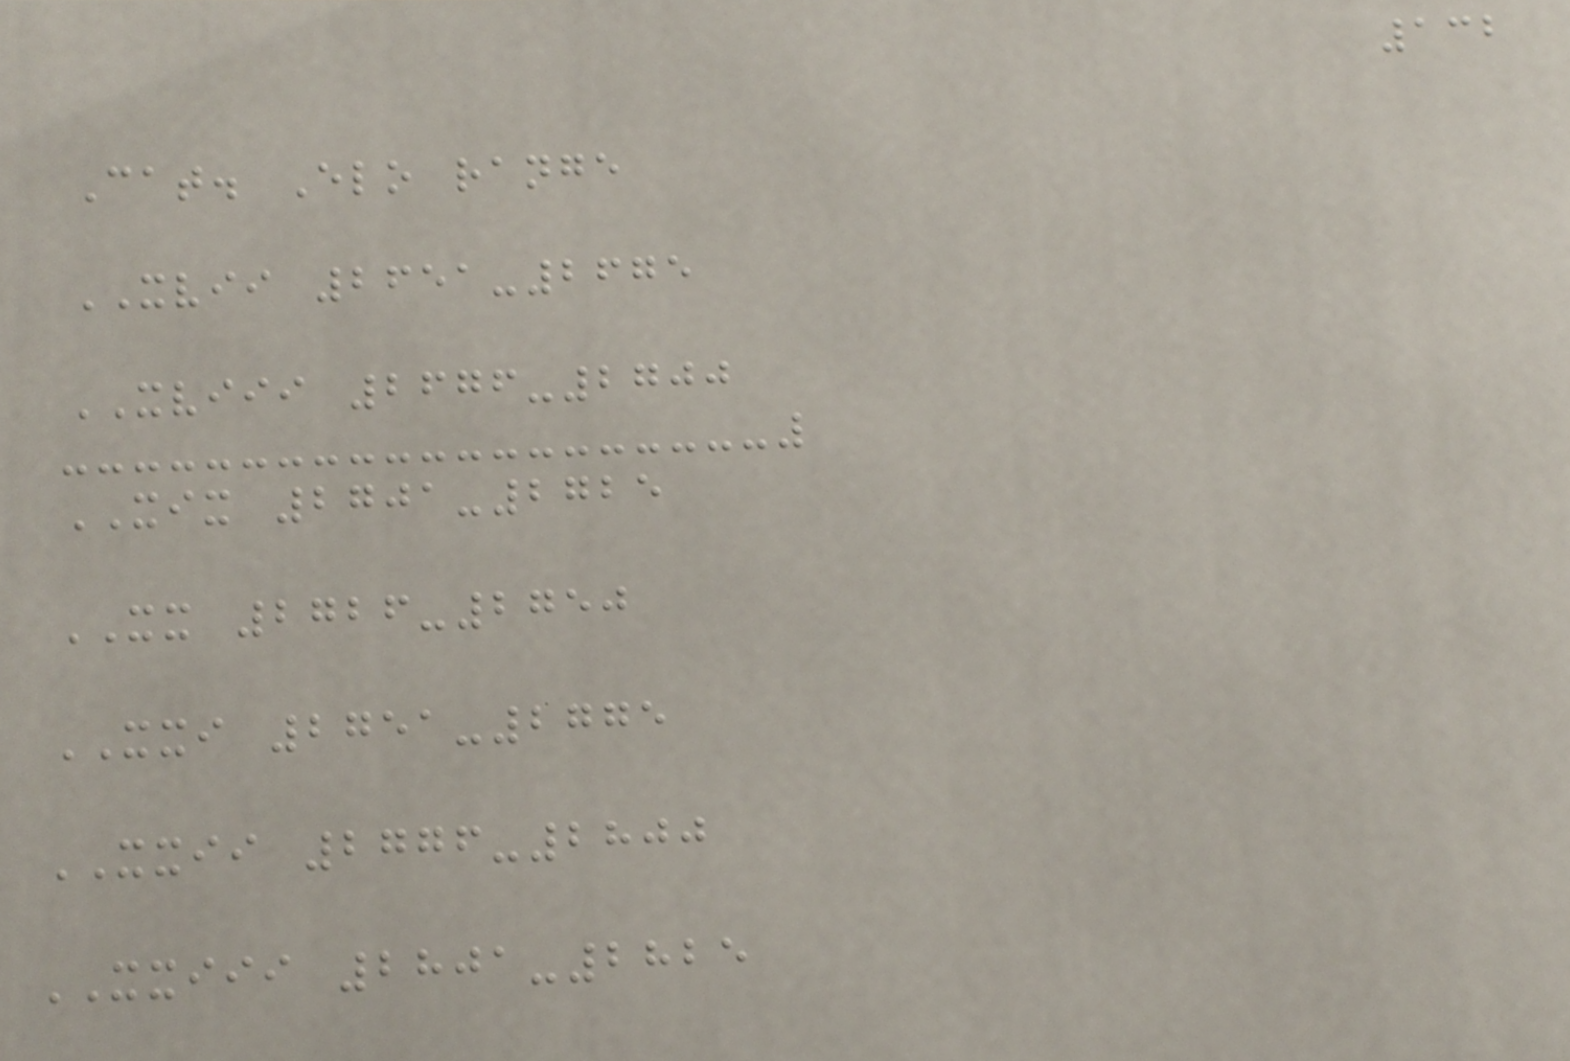132
Cat. Elo range
XVII 2651-2675
XVIII 2676-2700
XIX 2701-2725
XX 2726-2750
XXI 2751-2775
XXII 2776-2800
XXIII 2801-2825
